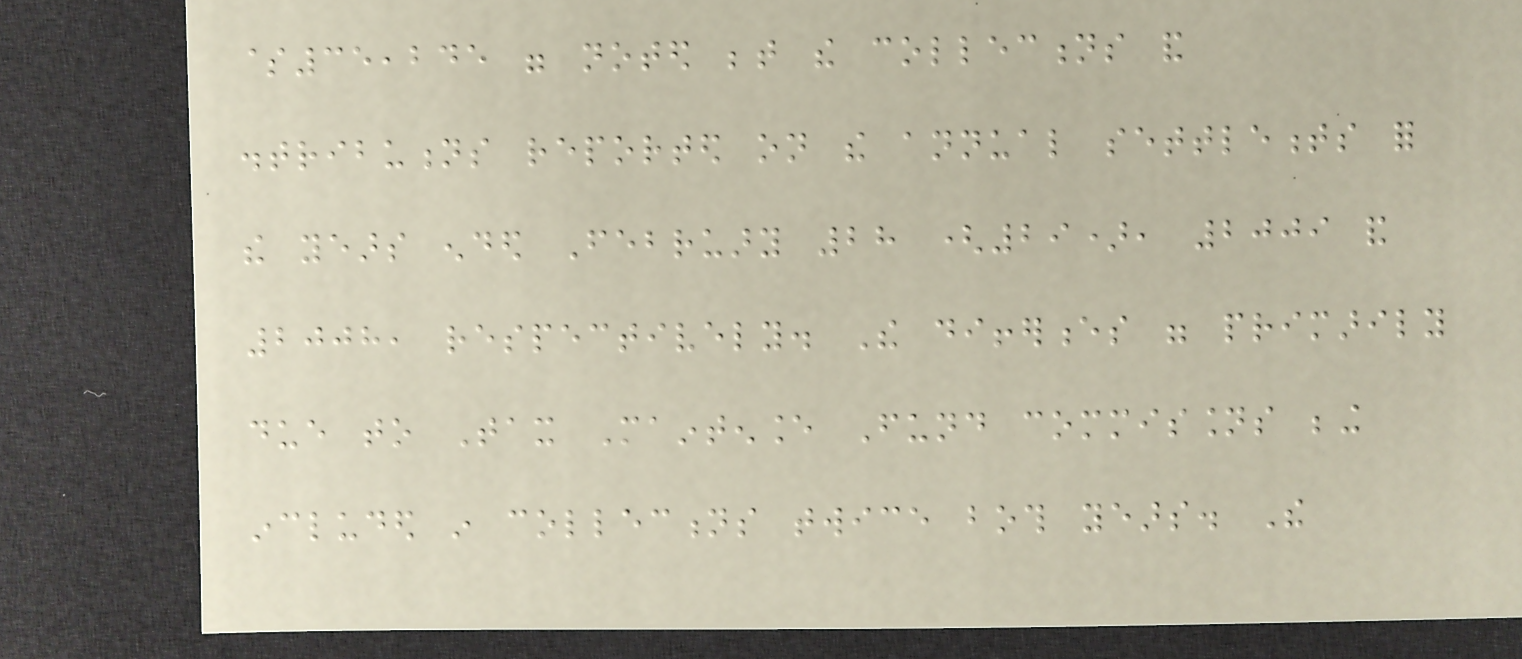$35,245 were noted between the collections and
distributions reported on the annual settlements for
the years ended February 28 (29), 2009 and
2008, respectively. The differences were primarily
due to Tax Maintenance Fund commissions being
included in collections twice both years. The
